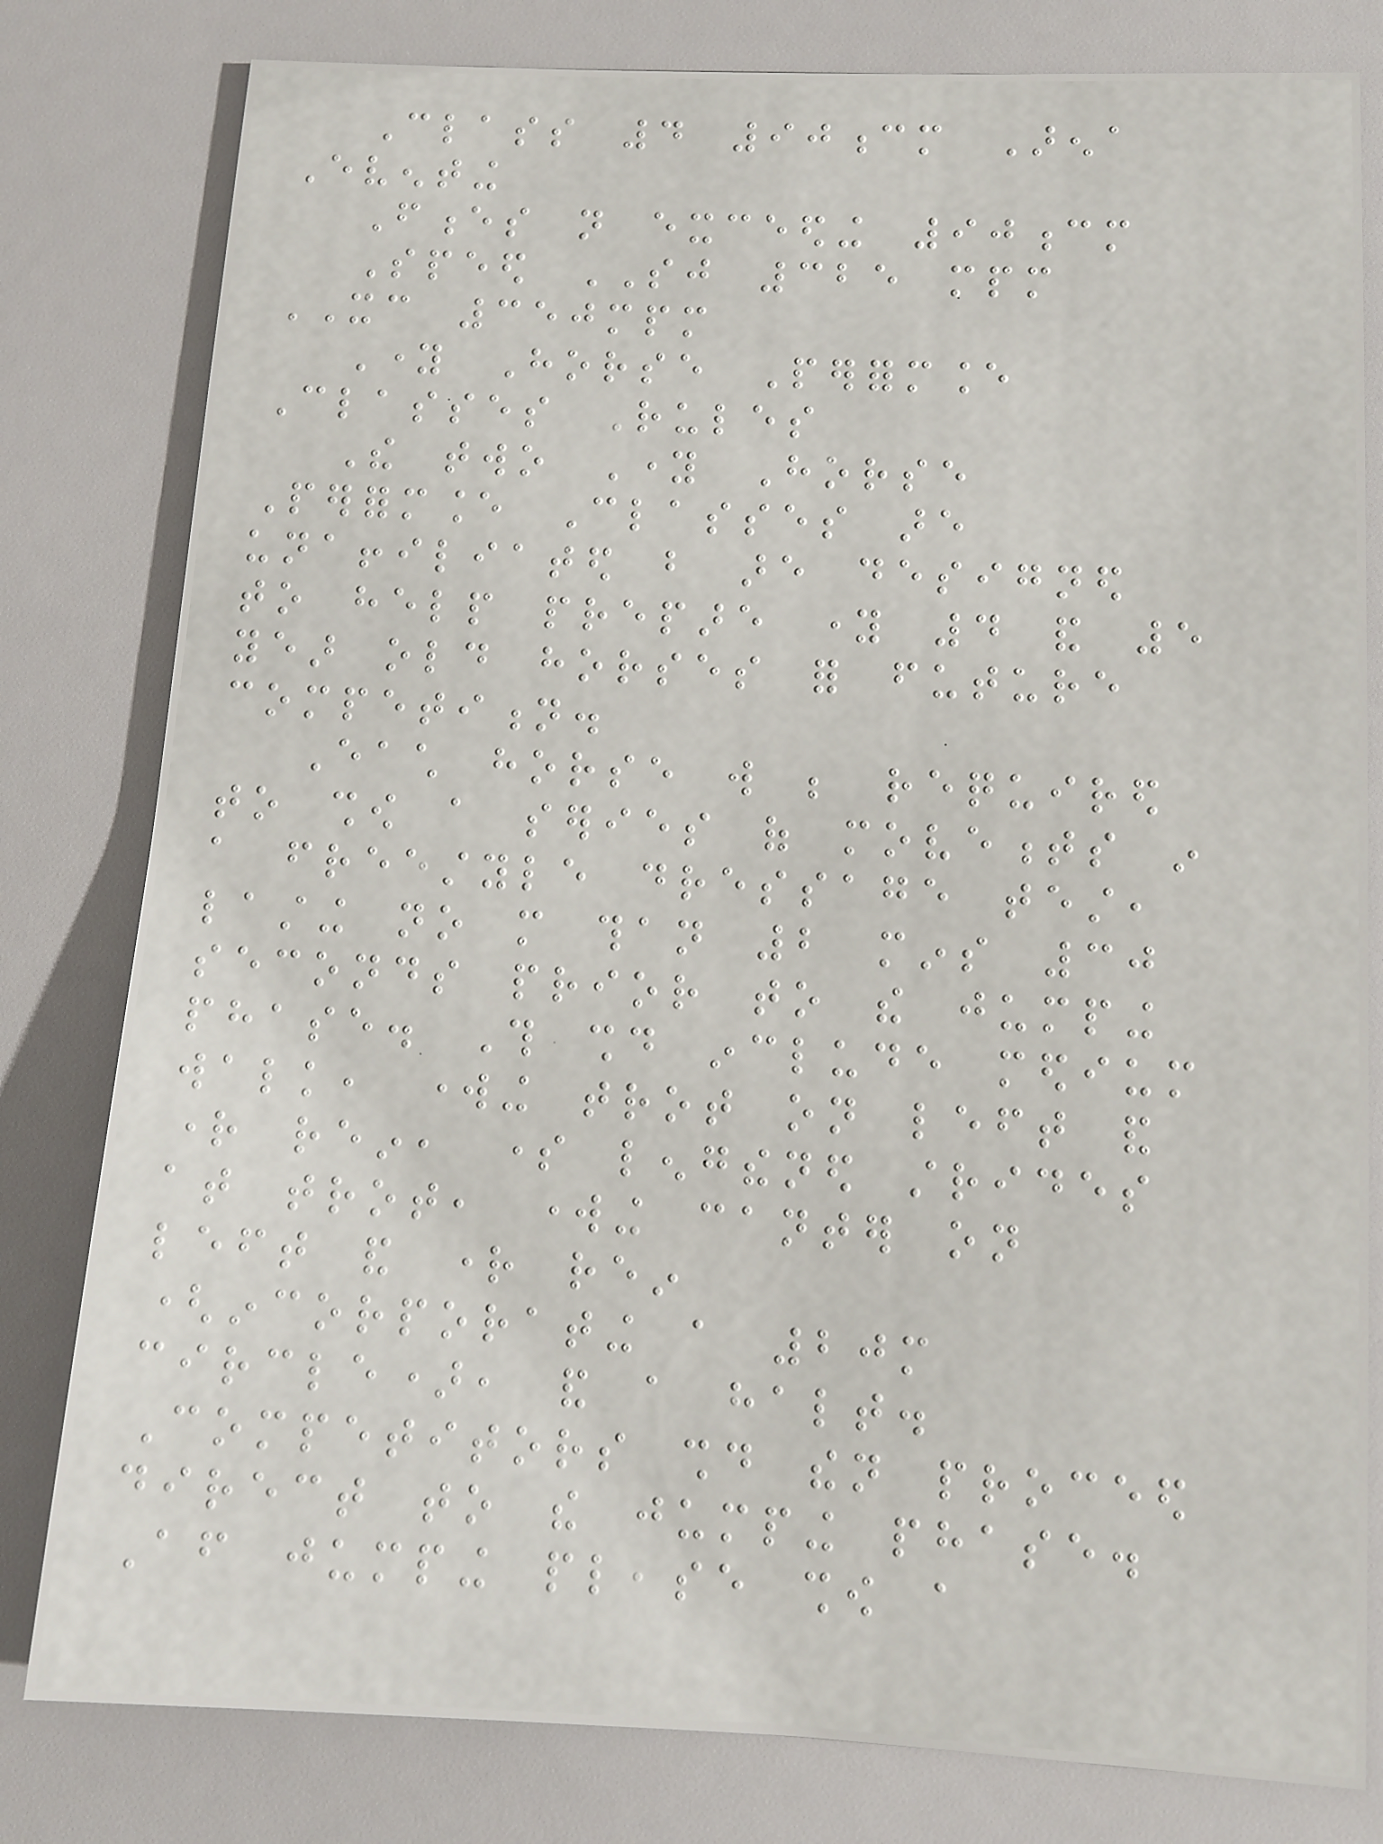Class 4 90cm Arena
Eventing
Fences not exceeding 90cm
Speed SJ 325 mpm
XC 350mpm
Young Horse Performance
Classes Rules
The two Young Horse
Performance Classes are
unaffiliated but are designed
to help prepare young 4 and 5
year old horses for future
competition.
Each horse will be required
to show a series of movements in
a freestyle dressage test,
lasting no more than 2 mins 30
seconds prior to the jumping
phase. This should include medium
walk, working trot on left and
right rein, some lengthened strides
at trot, working canter on
left and right rein
(incorporating a 20m
circle), and a halt.
Competitors should then proceed
direct to the jumping phase.
After jumping please show a
